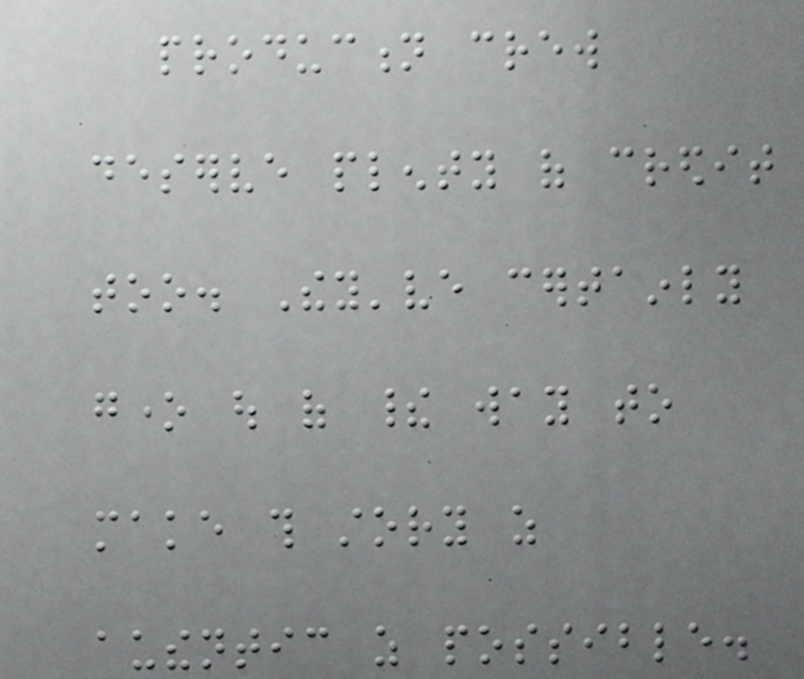production crew
deserve plenty of credit
too. They've certainly
gone out of their way to
make this story as
authentic as possible.
